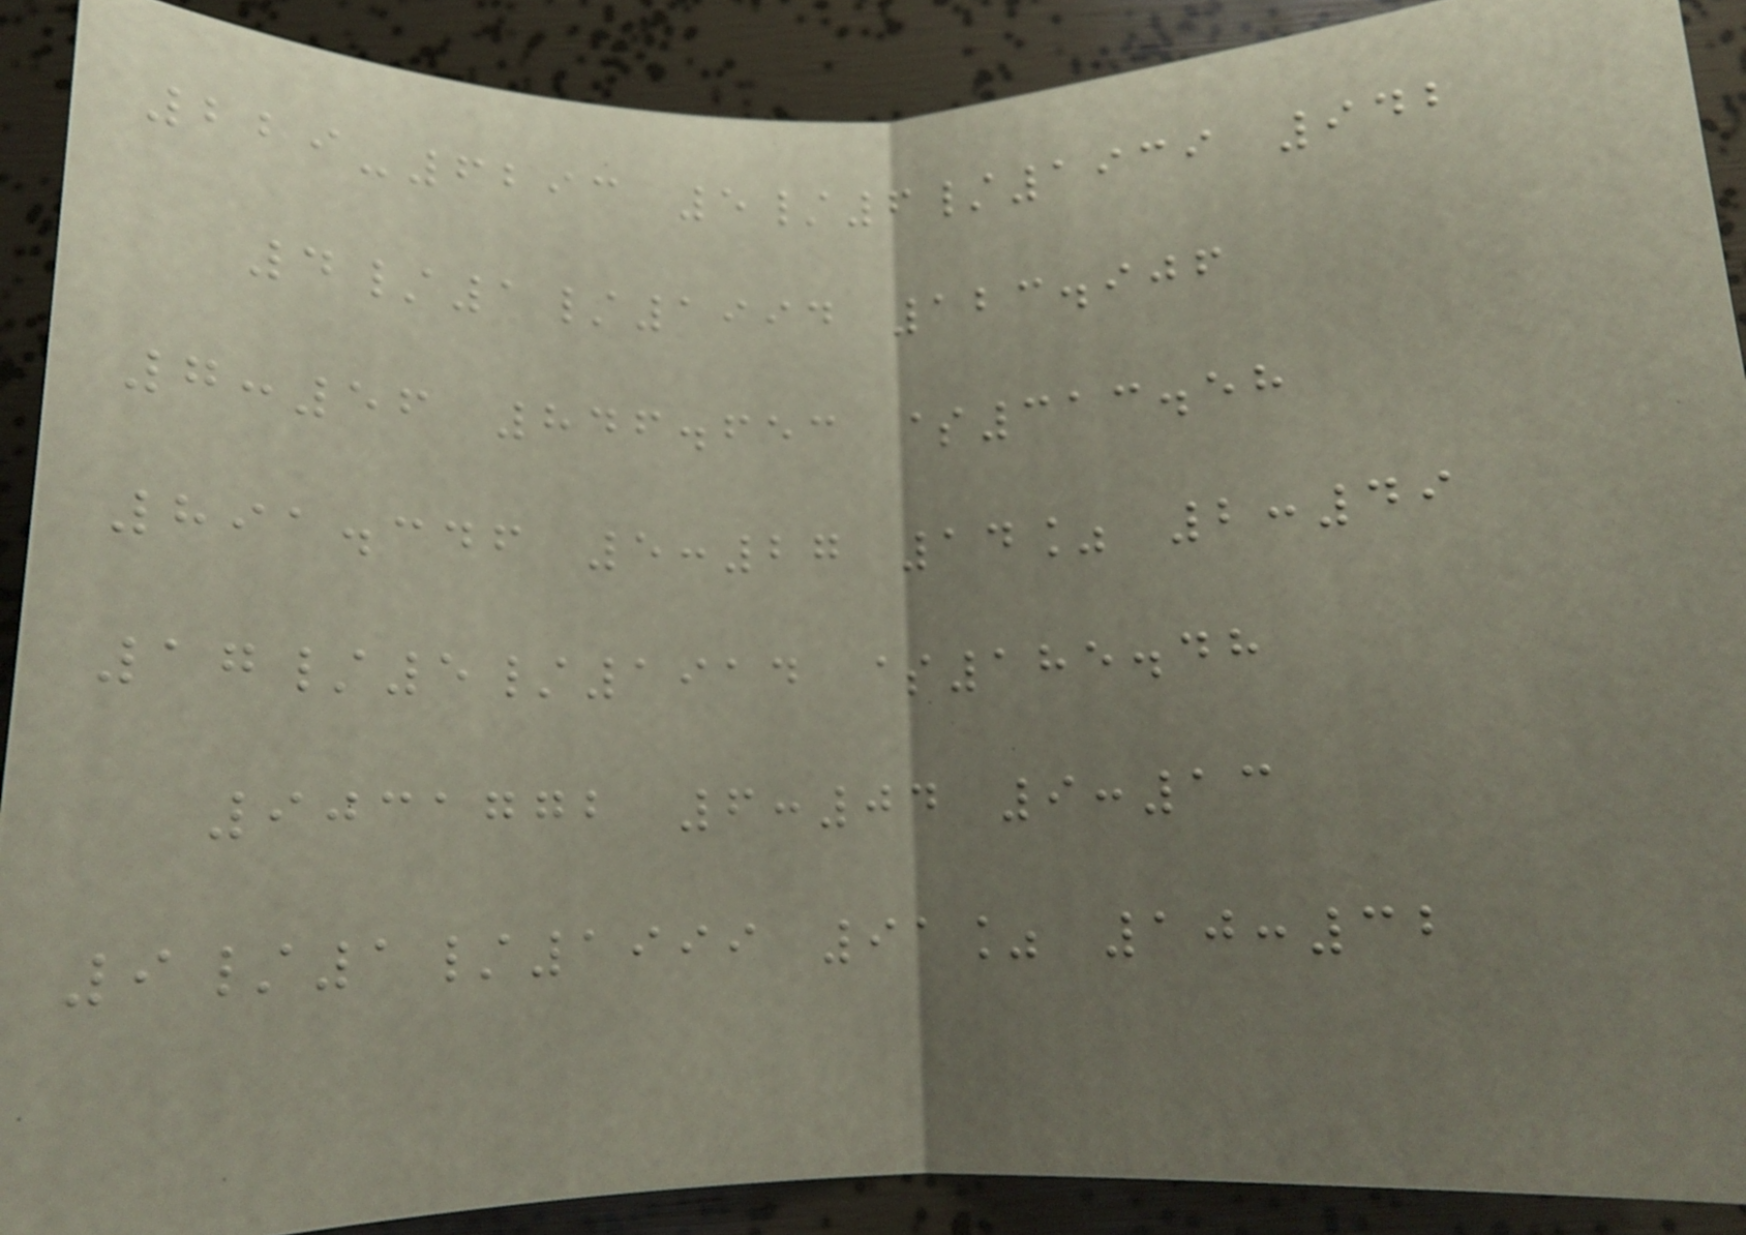229-6293 5/6/1939 942
4/1/1994 123.906
7:56 846.653 $313.58
891.346 5:27 14% 2:49
17/5/1914 $185.48
9031772 6:04 9:13
9/1/1999 91% 10:32
